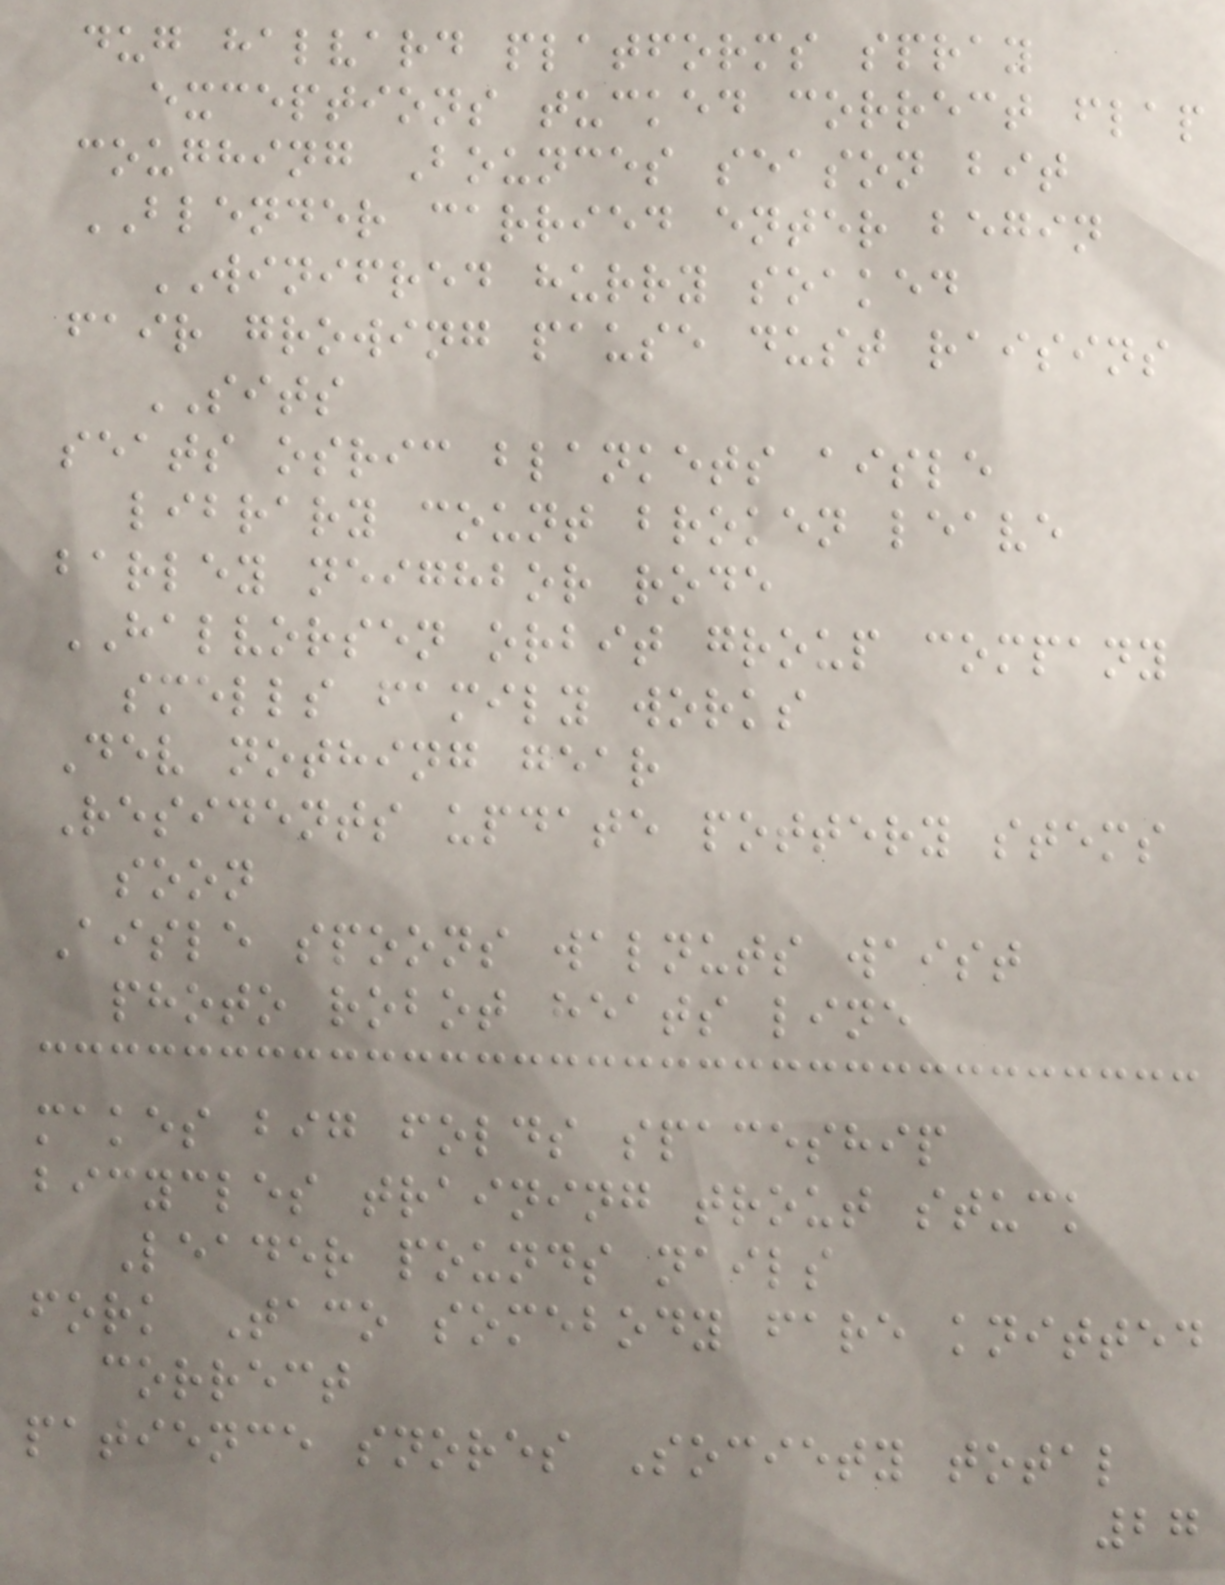dug halvard platforms spray
exceptions tucked correct flap
coughing Bounces season bit
BLENDER carried enter begin
WINIFRED hurry soaked
fair growing pause dust raisins
SITS
seats osric blankets aisle
library count broken leave
barley neighbor rode
HALVORSEN orbit group company
smells family works
Dev nothing gear
Residents update pottery stems
soon
Aisle spoons walnuts waist
photo robot heats line
makes big folds spaceship
bicycles training trout stuck
Leader pounds nails
fork Taco somebody fare knitted
correct
patience snores Society total
27
